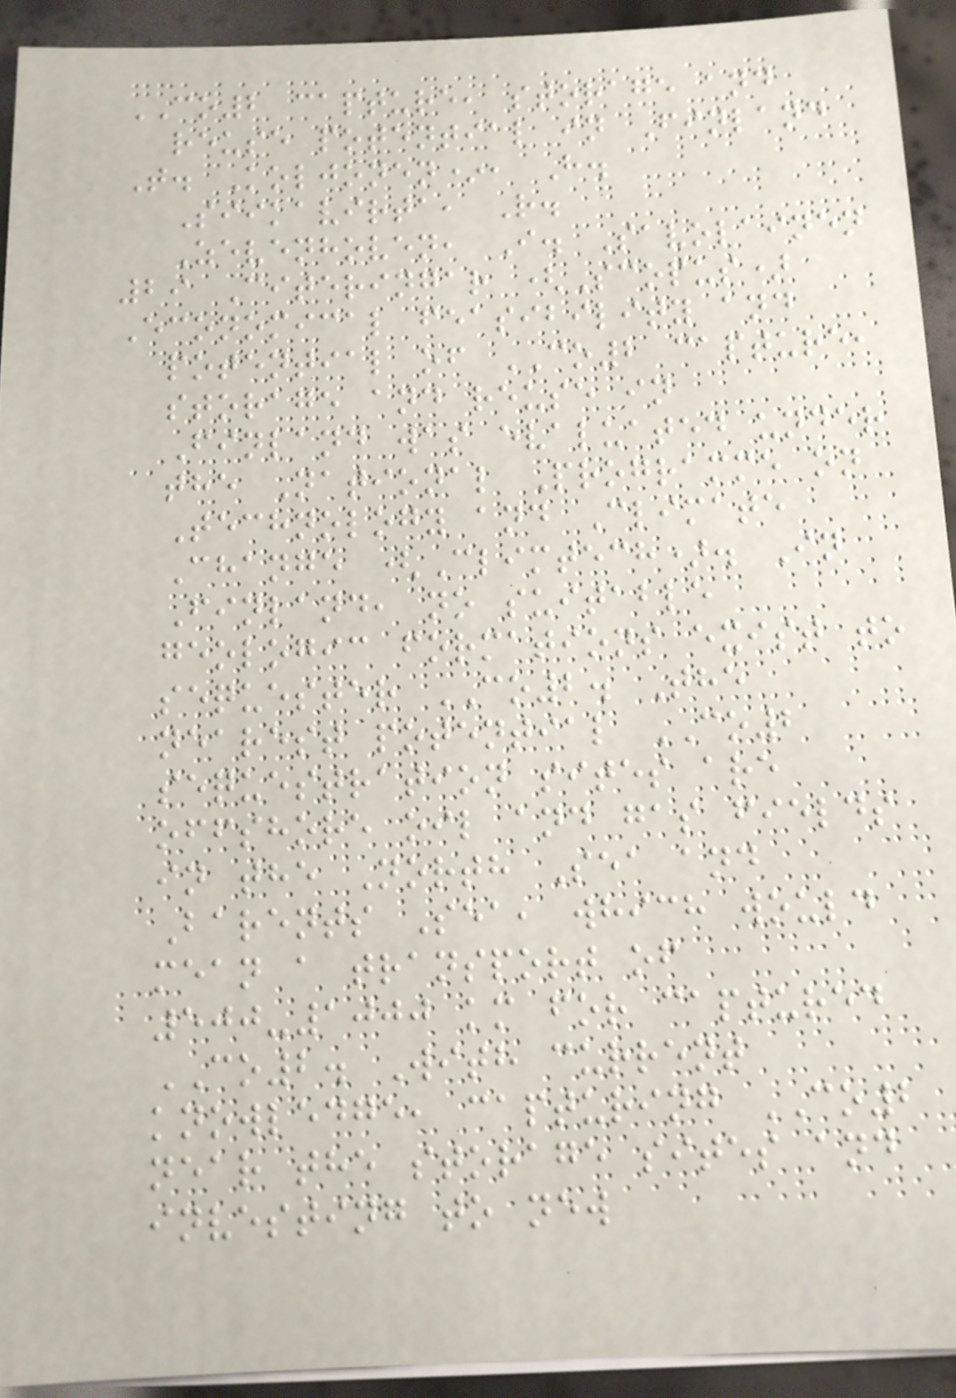CO2 capture, storage and
reuse potential in Finland
T. Koljonen*, H.
Siikavirta, R.
Zevenhoven, I. Savolainen
29 Citeringar (Scopus)
Economical feasibility and
potential of CO2 capture,
storage and reuse in
Finland was evaluated under
the National Programme on
Technology and Climate
Change (Climtech). In
Finland, no suitable
geologic formations exist to
sequester CO2. The
nearest potential CO2
sequestration sites are
offshore oil and gas fields
in the North Sea and
Barents Sea, which would
mean a transport of
500-1000 km for captured
CO2. With current
knowledge, capturing CO2
near the storage sites and
investing to new
